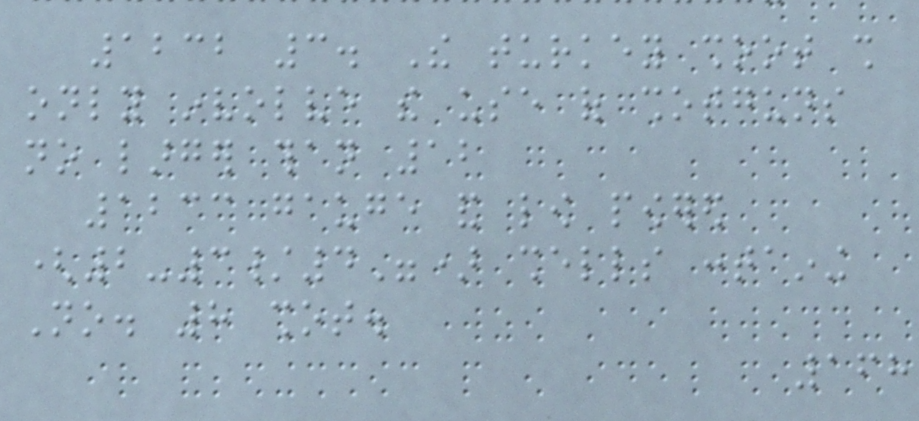1232 3. The turkey shoot shall
only involve the use of shotguns
no larger than 12
1233 gauge and low powered
(2-3/4") shells containing
No. 8 shot.
168
